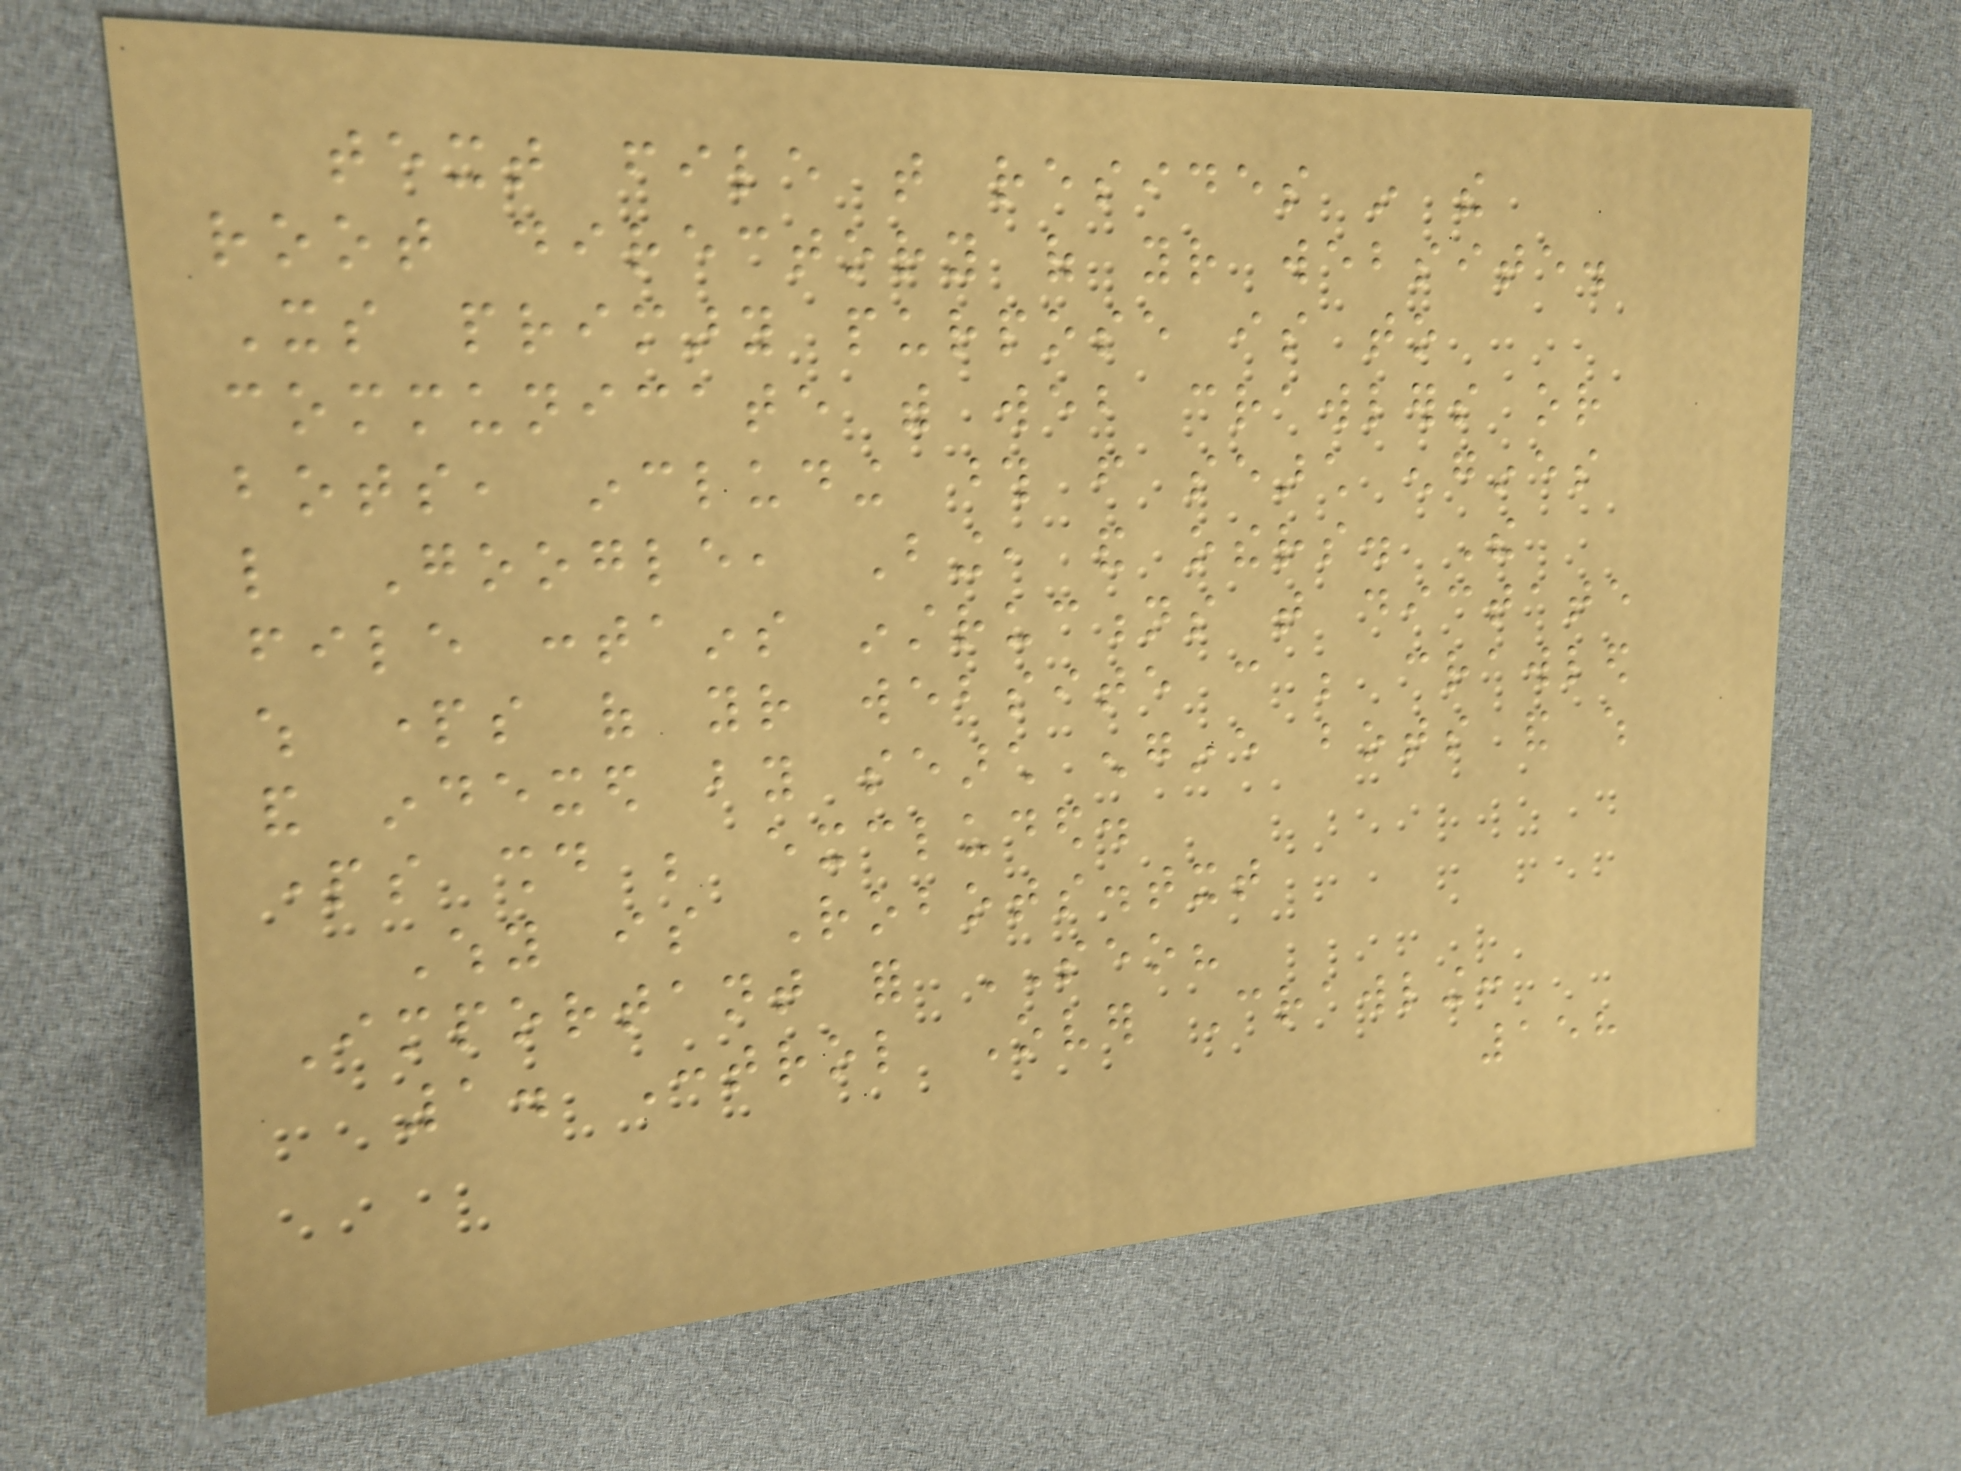text file that resides in the
root directory of your website.
Its primary purpose is to
communicate with web crawlers or
bots, including those from search engines
like Google, Bing, and others. The
file contains instructions that dictate
which parts of your website can be crawled
and indexed by search engine bots and which
parts should be excluded.
Why is Robots.txt
Important for SEO?
1. Control Over Crawling:
158
